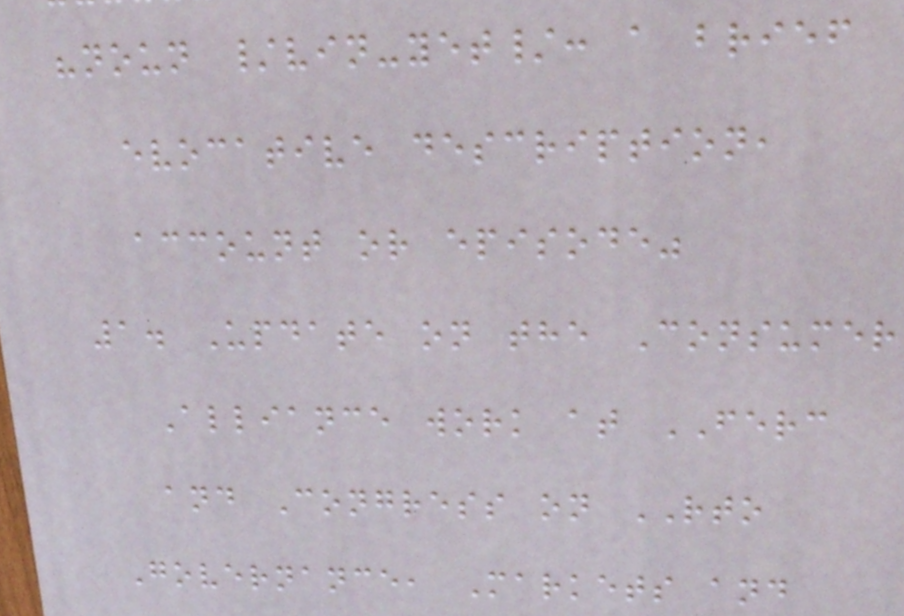"noun /vin-yet/: a brief
evocative description,
account or episode"
1. Update on the Consumer
Alliance work at FERC
and Congress on RTO
Governance, Markets and
